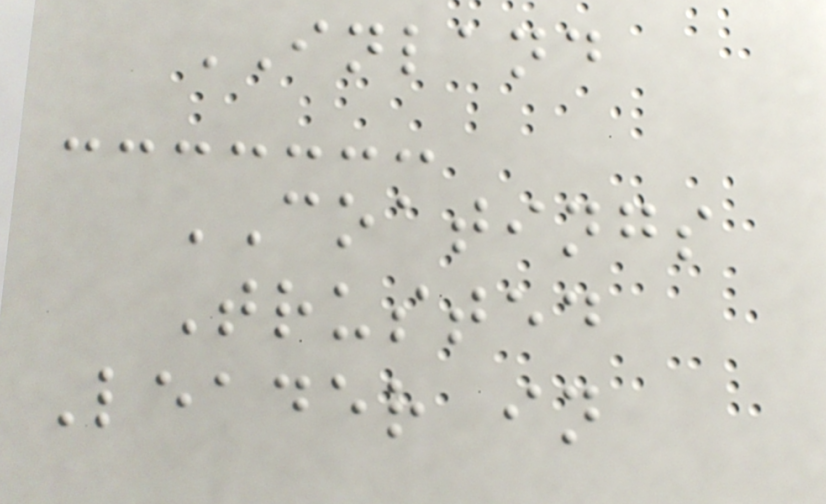INLAND
COATINGS
Trusted
Leader in
